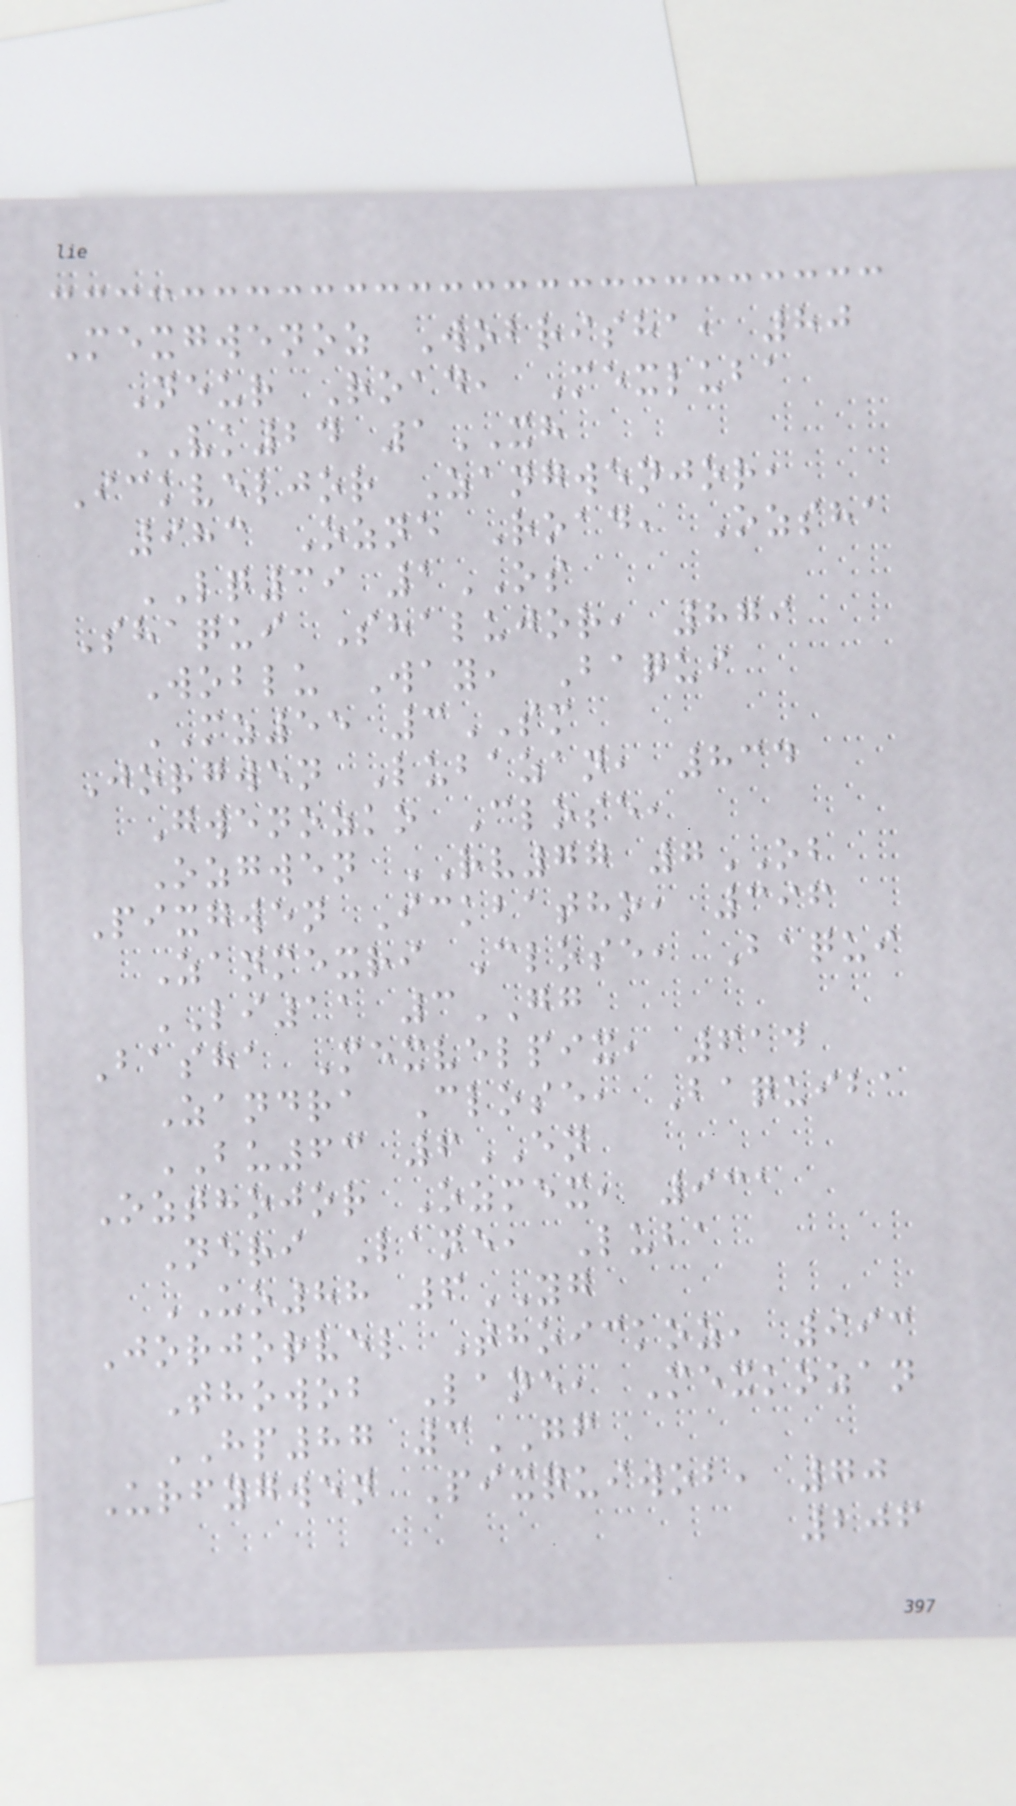Mexgwenoz Wobrisha, 80
Neur Road, Mexluba
VK24 1XH
Ickveljor Zangwenjor,
983 Ozne Road, Ozsha
LQ39 1OS
Shaqui Shalujor, 879
Woblu Way, Baqui
MZ55 3SM
Jorgwen Lubazan, 834
Gwenozko Close,
Ozgwen RV77 7OB
Pixgwen Ickbatho, 396
Zanmexri Close, Baqui
LI11 3GG
Basha Mexvelpix, 614
Zandra Close, Baquiba
BU63 6EN
Ozthojor Ozmex, 931
Neri Lane, Luba
UO88 6YG
Jorjorvel Thoickoz, 993
Thowob Lane, Mexkozan
HP87 3GF
Urfygwen Pixquiwob, 70
206
